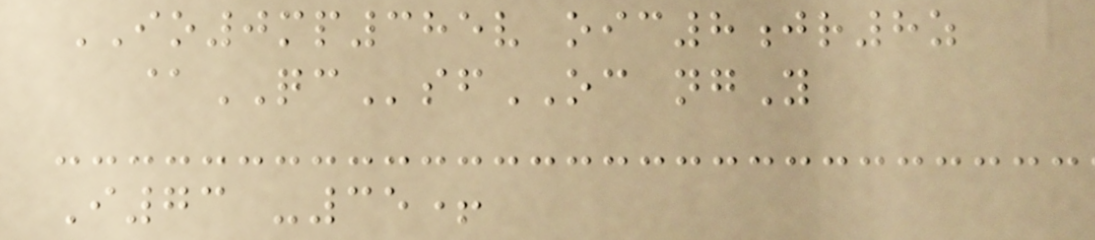IO0mp385v oic8jr8z
@QCsfOC ngY
I73 -35+
